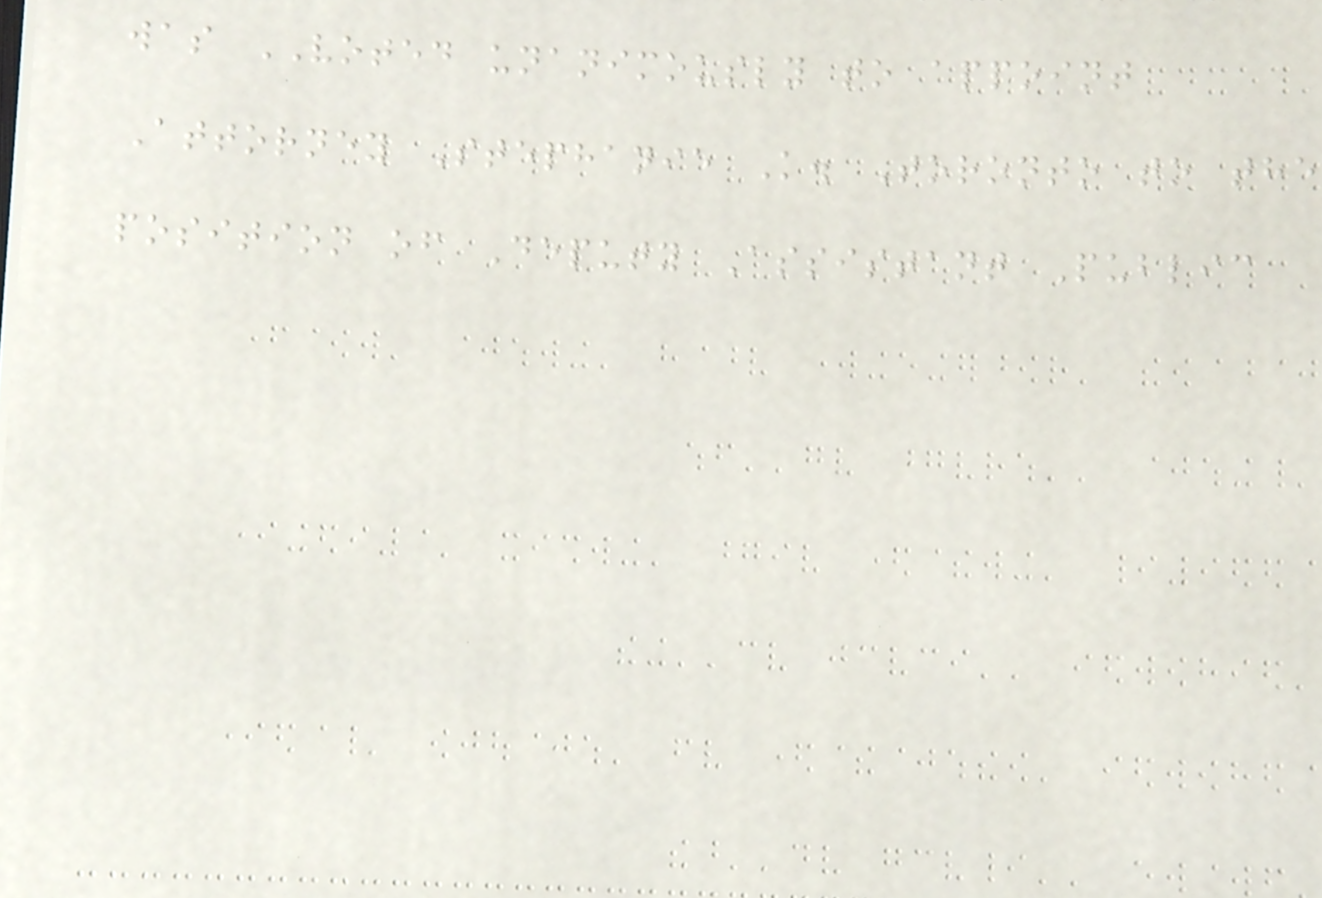was VOTED unanimously to appoint
Attorney Stephanie K. Toronto to the
position of Deputy Assistant Public
